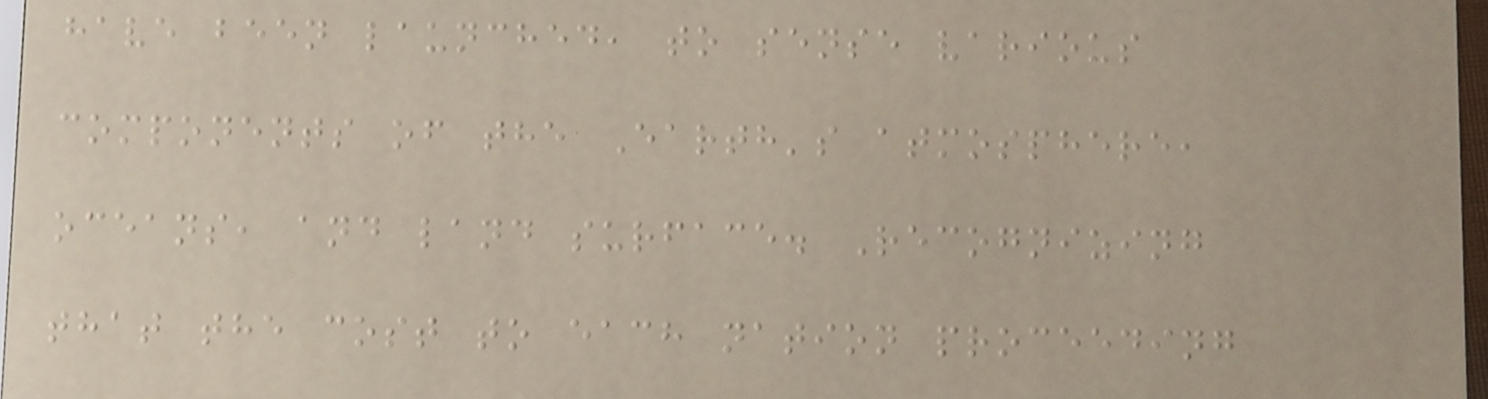have been launched, to sense various
components of the Earth's atmosphere,
oceans, and land surface. Recognizing
that the cost to each nation proceeding
